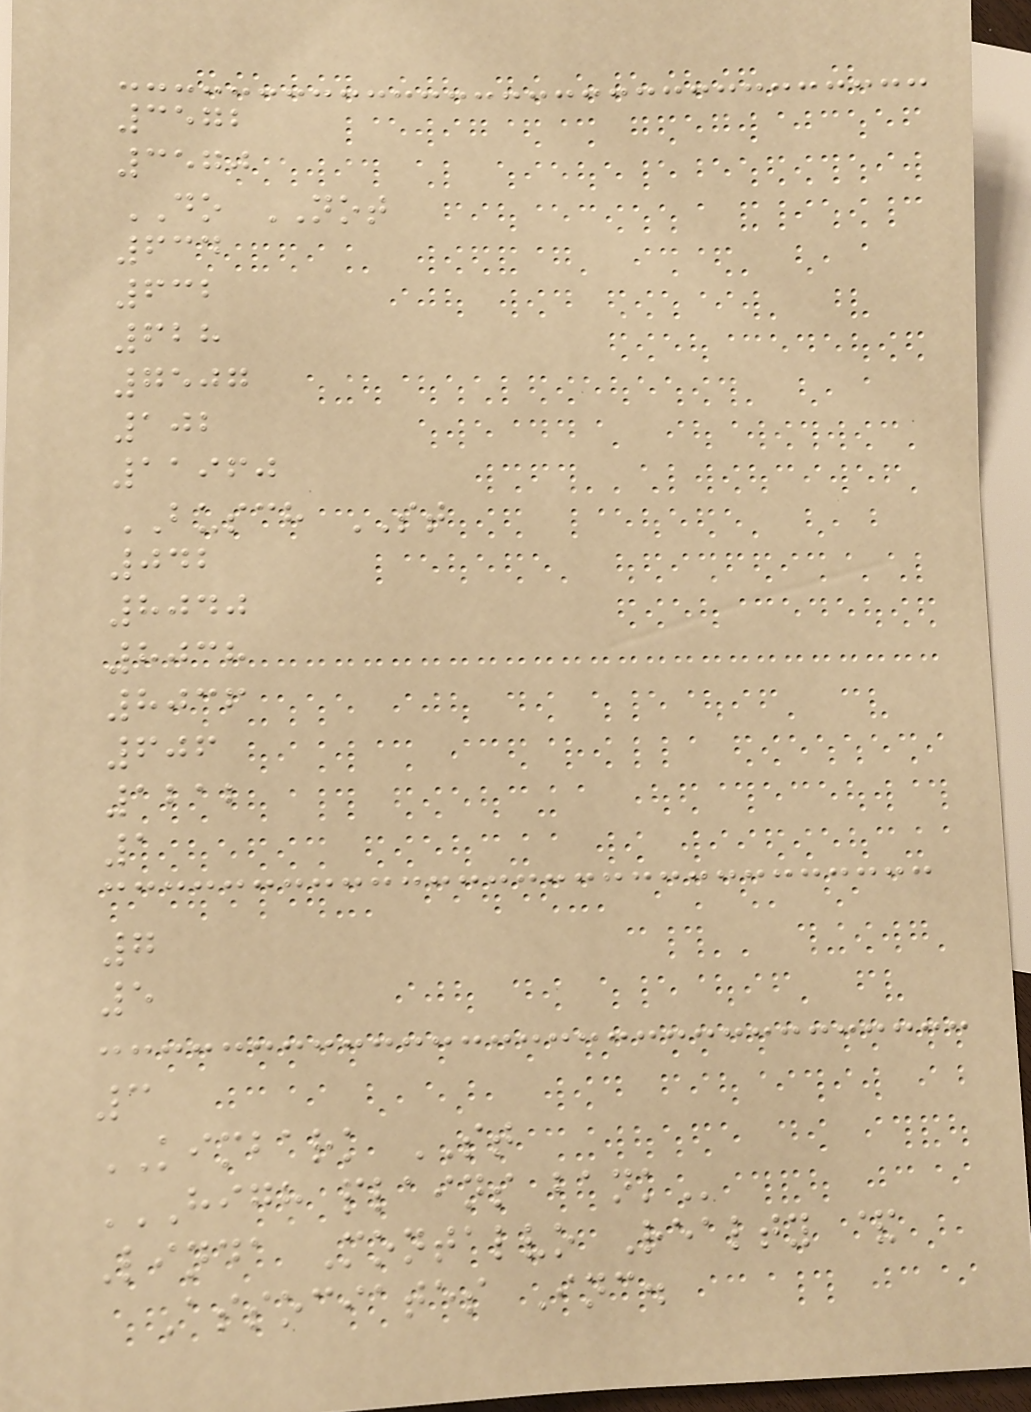3572
3570
DO NOT
634
632
628
7507
102
11960
BUSCH ST
042
8040
8038
8036
606
1212
1
7
5
3
KIMBARK ST
HIGH PLAINS BANK
Linda Montalvo Realty &
Associates Inc.
